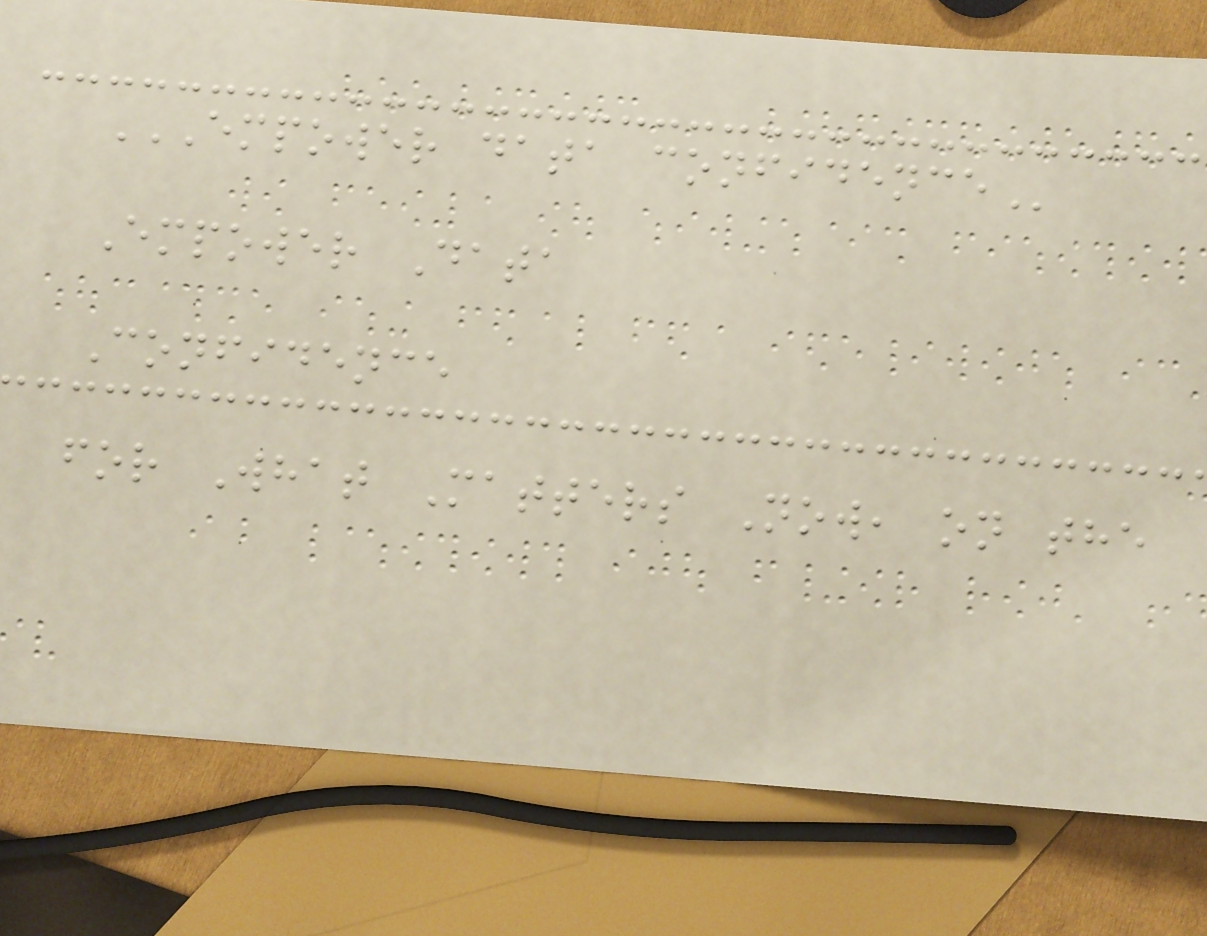EMPOWER DATA CONFIDENCE
Empower Data
Confidence
for What Matters Now, on the
